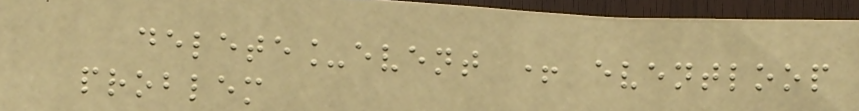delete_event + eventloop
problem
